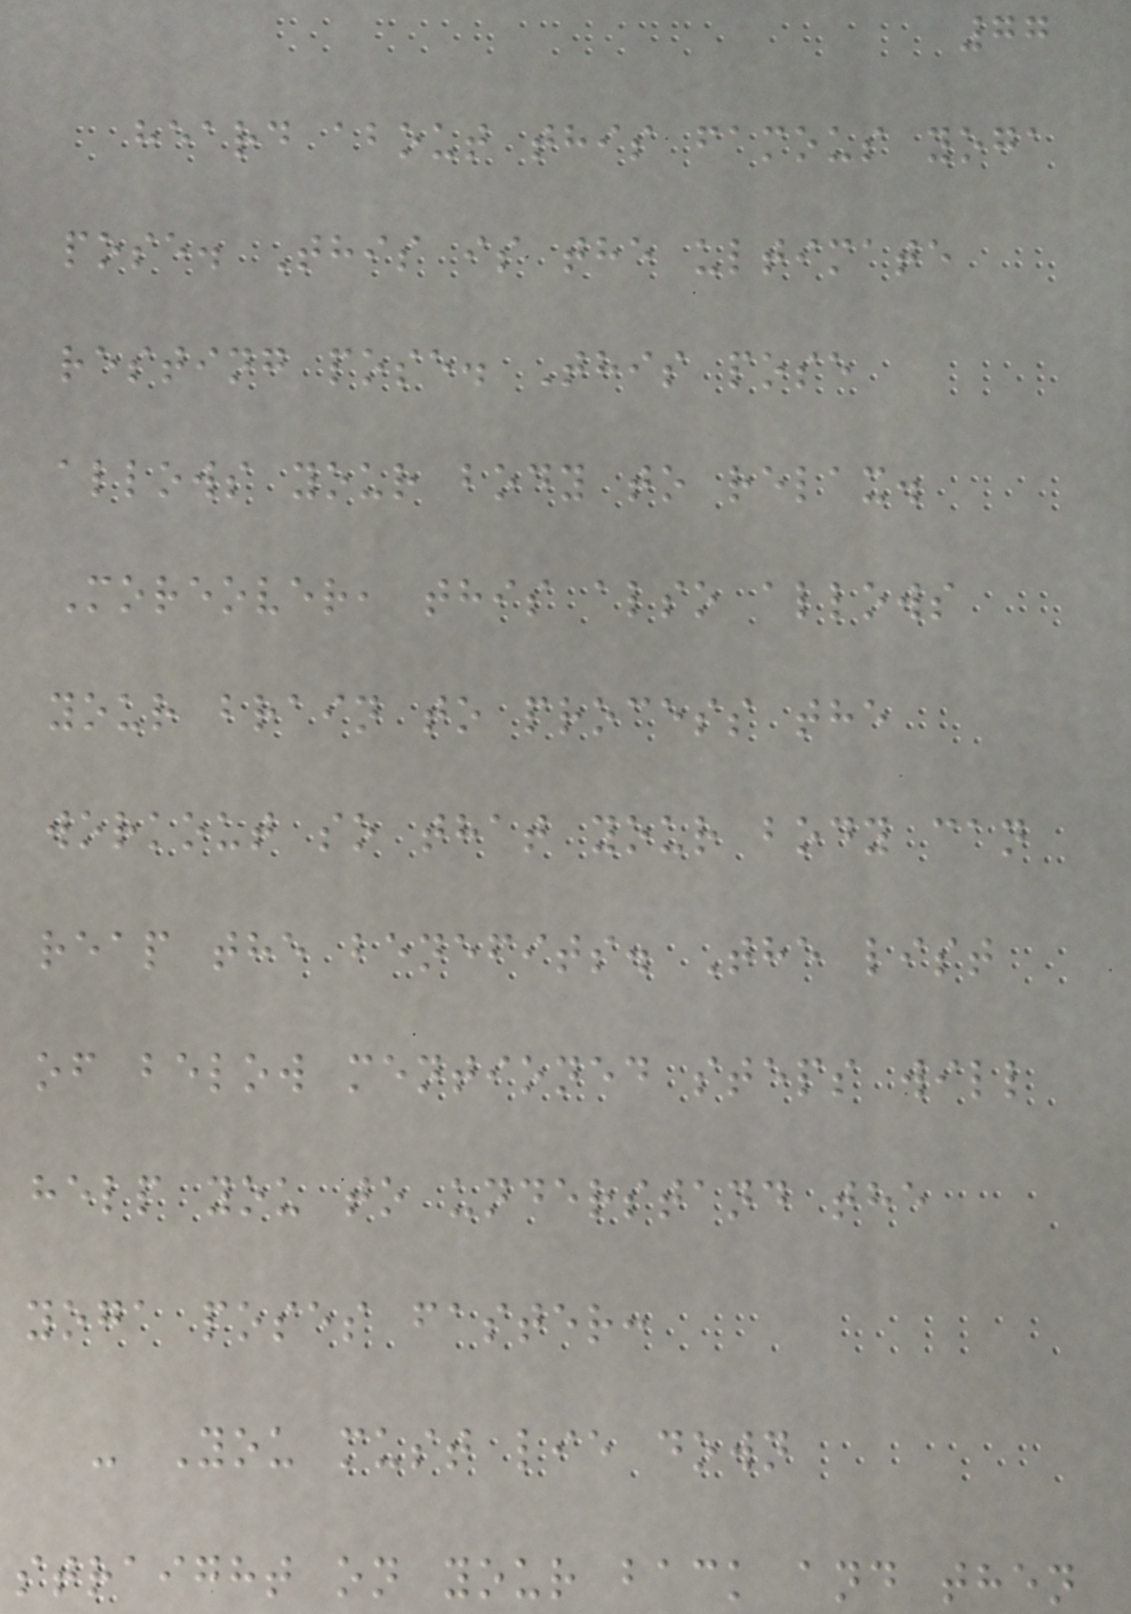77
heard about this famous yoga
pose. This is the ultimate
resting pose. This pose
allows your body to relax.
Moreover, this also allows
your brain to process the
workout so that your body can
reap the benefits. The list
of below mentioned steps will
help you to understand the
yoga poses faster:
- You must lie down
straight on your back and then
